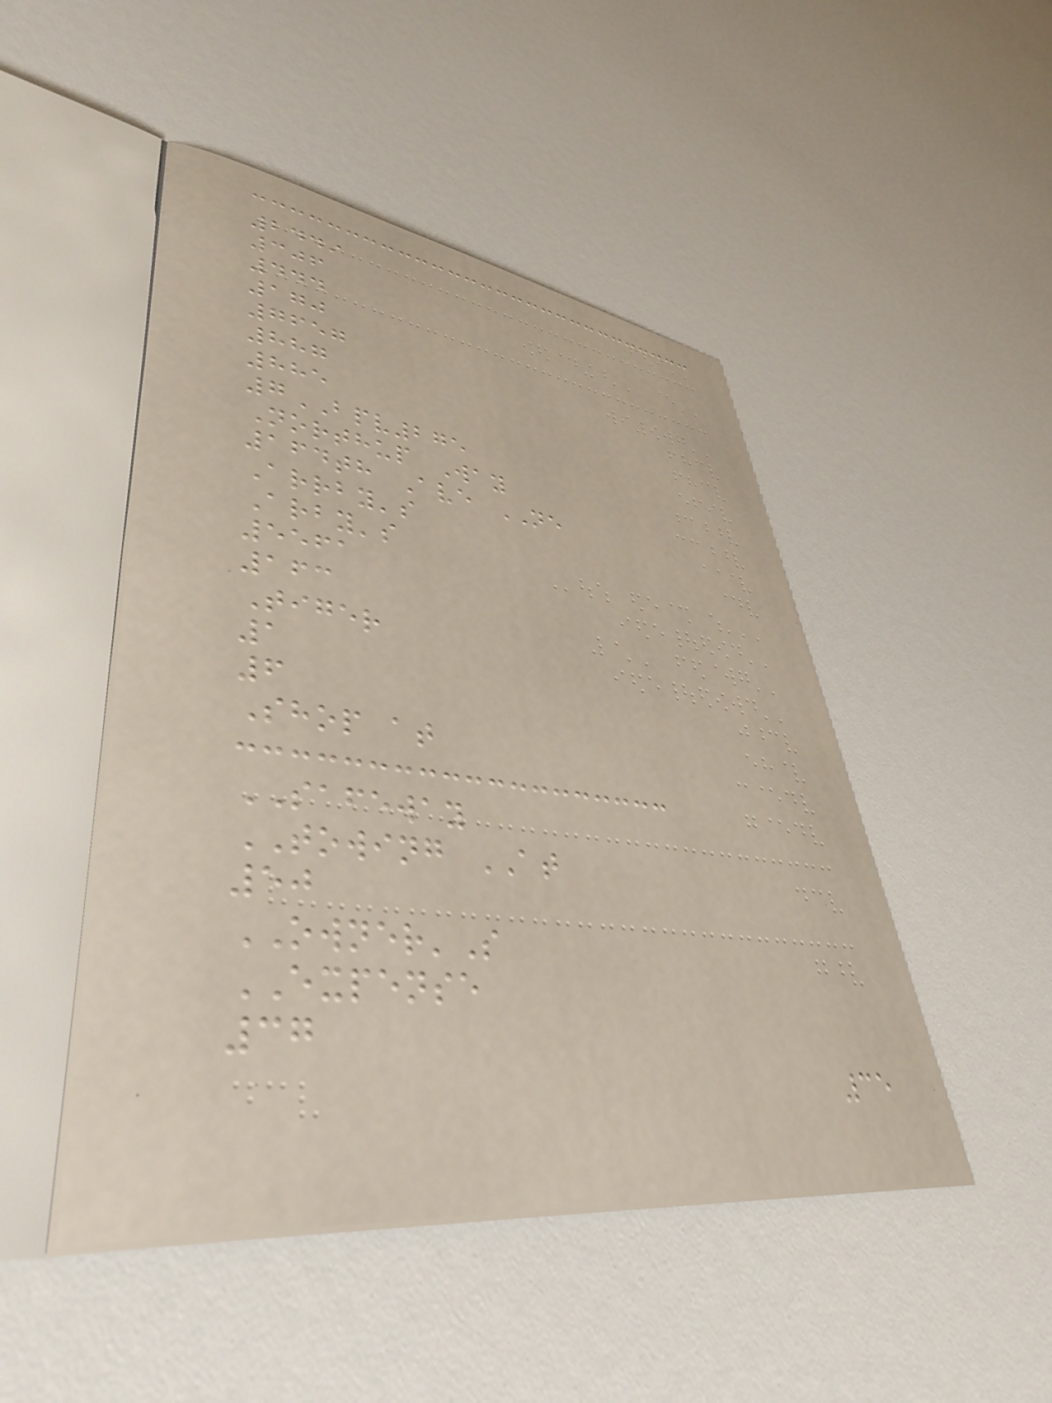2449
306
444
170
7657
887
885
7BPV275
Northup Way
164th Ave NE
Arrby's
Arby's
5561
163
Tiger
1
6
Shop at
SAFEWAY
TOWING AT
50
OWNER'S
EXPENSE
37
35
